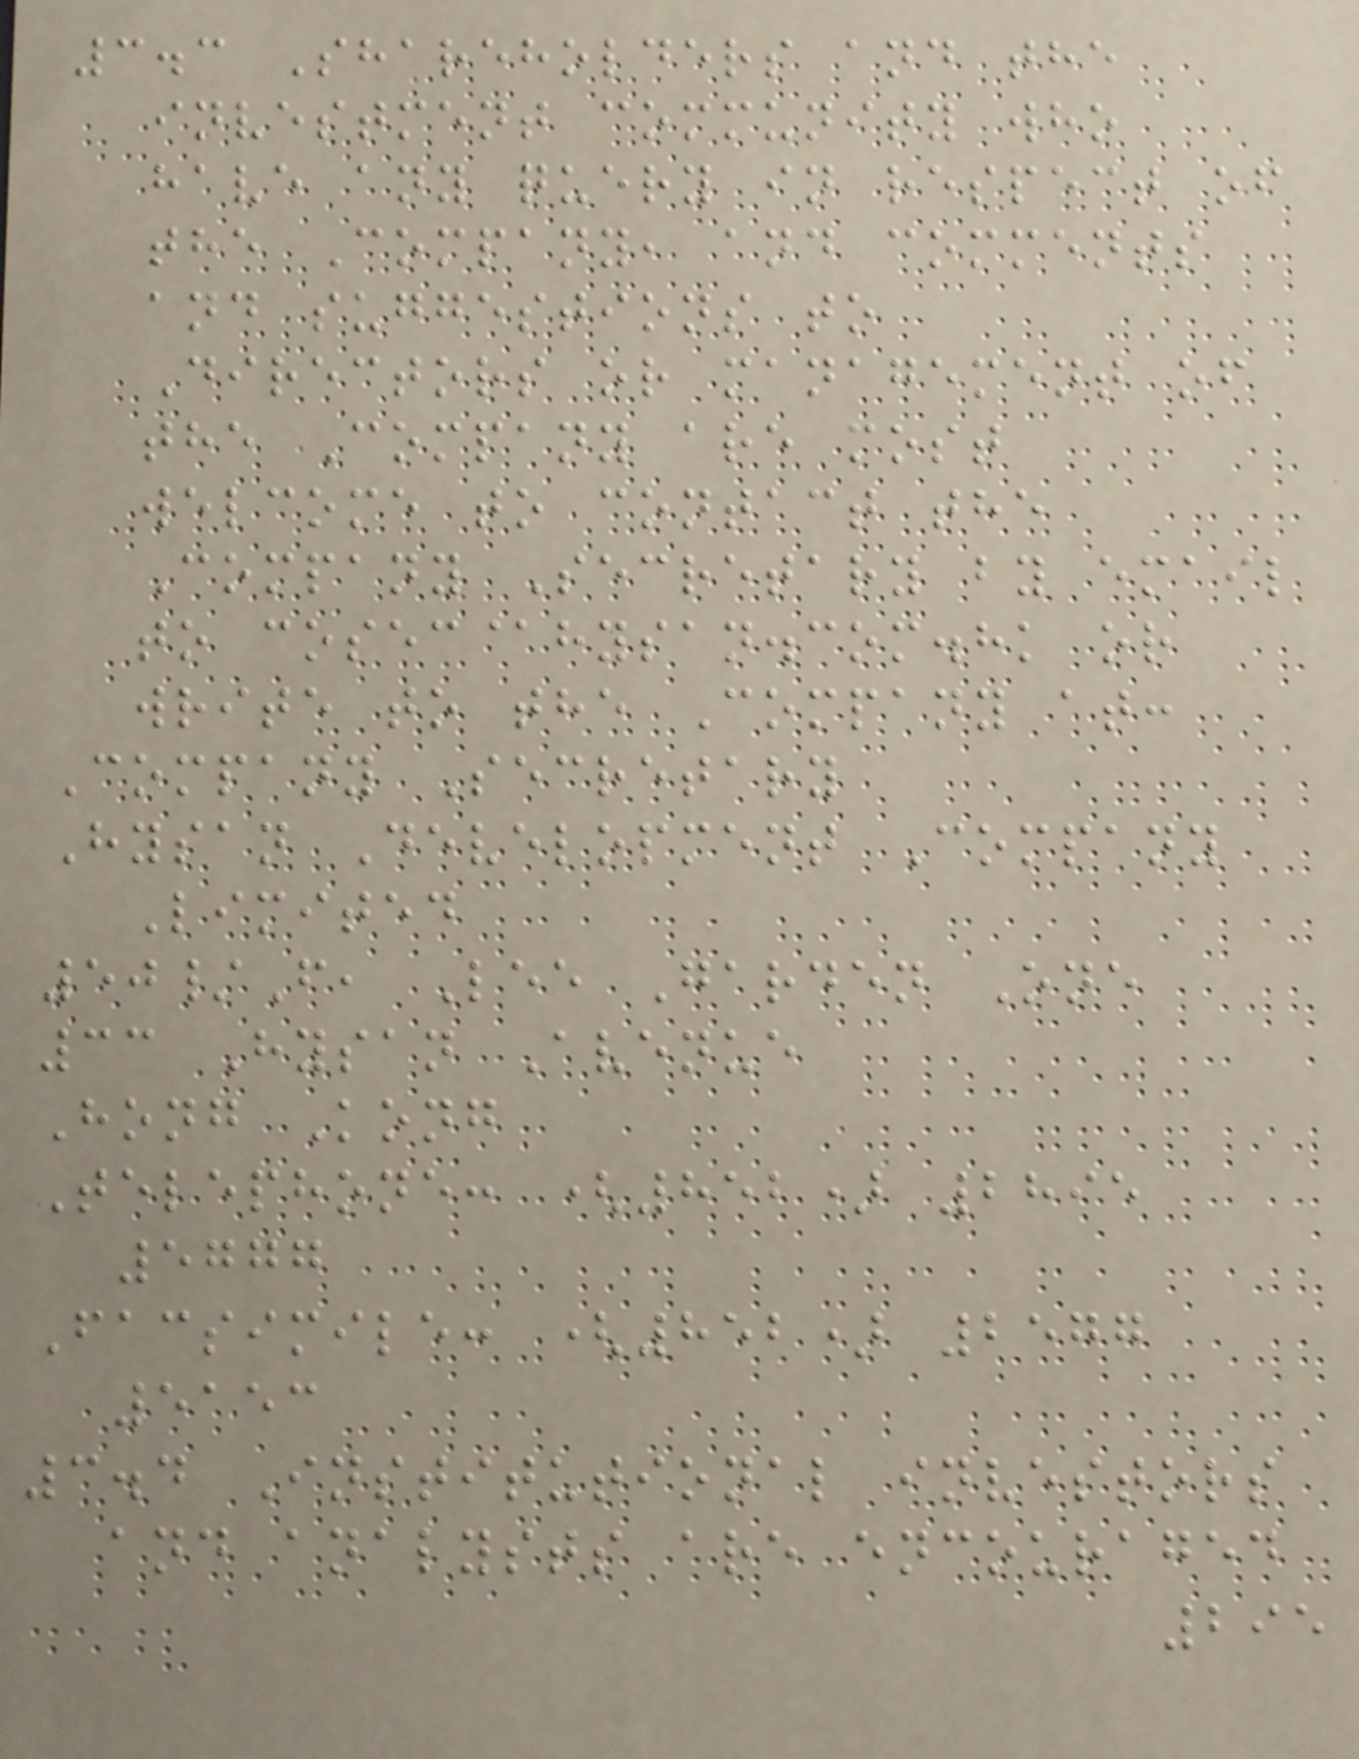3.3 Shareholders and the
investment community who
have any query in respect of
the Company, and comments
and suggestions to
Directors or management of
the Company are most
welcome to contact the
Company Secretary by email
to cosec@hysan.com.hk or
write to the Company at:
Company Secretary
Hysan Development Company
Limited
50/F, Lee Garden One
33 Hysan Avenue
Hong Kong
Telephone: (852) 2895
5777
Facsimile: (852) 2577
5153
3.4 Institutional investors
and analysts are encouraged
295
